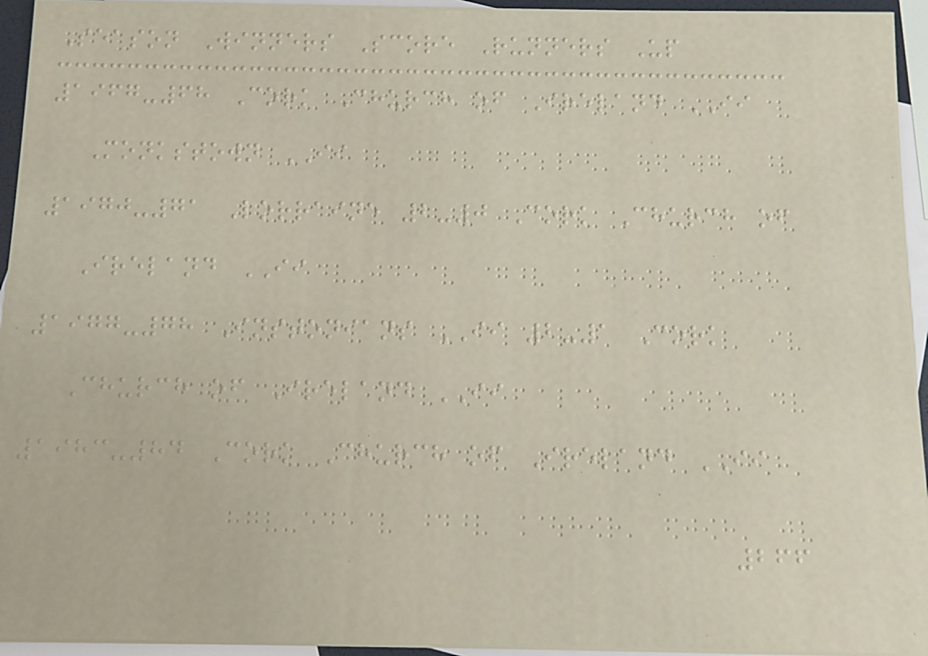Season Winners Score Runners Up
1967-68 Cork Church of Ireland II
Monkstown II
1970-71 Lorraine 2-0 Cork Church of
Ireland II
1977-78 Instonians II 2-1 Cork
Church of Ireland II
1983-84 Cork Church of Ireland II
266
